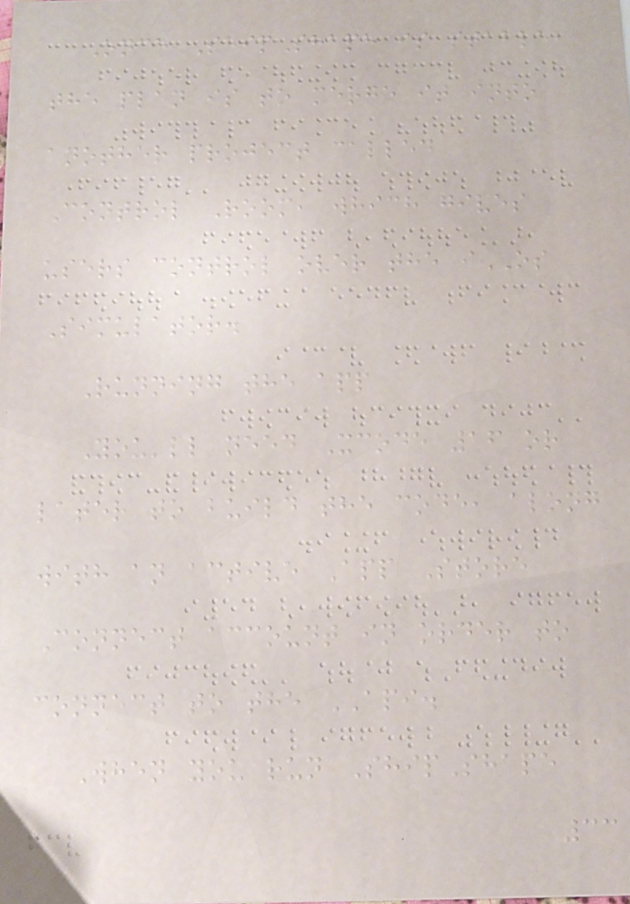Once ShipShape is stable,
the plan is to merge it into
another project called
Control Room, which gives
users control over the iOS
Simulator.
Running the app
You'll need Xcode 16 or
later to build the code, along
with an active App Store
Connect account in order to
connect to the API.
When you run ShipShape
33
